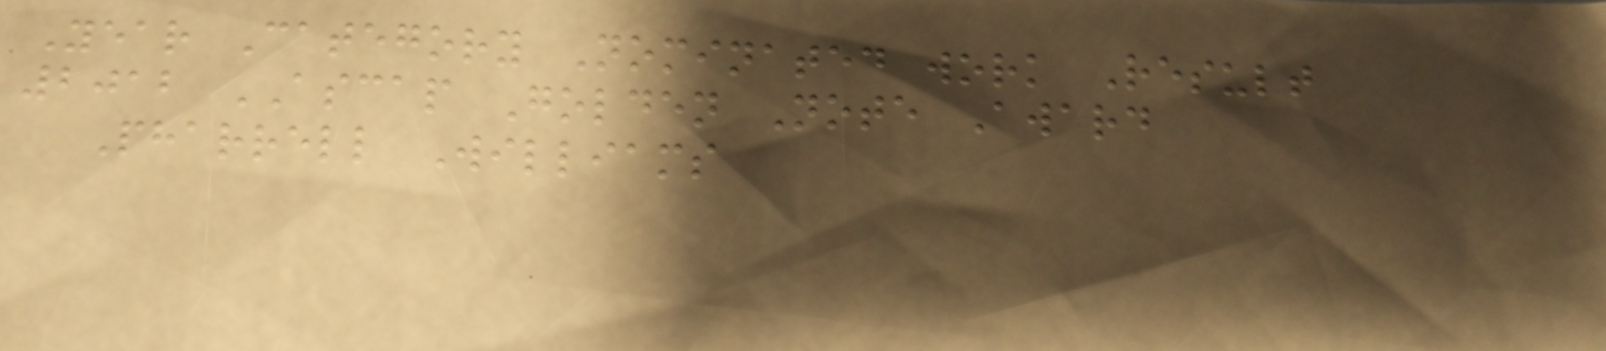Year Category Nominated work Result
2012 ASCAP Golden Note Award
Pharrell Williams
